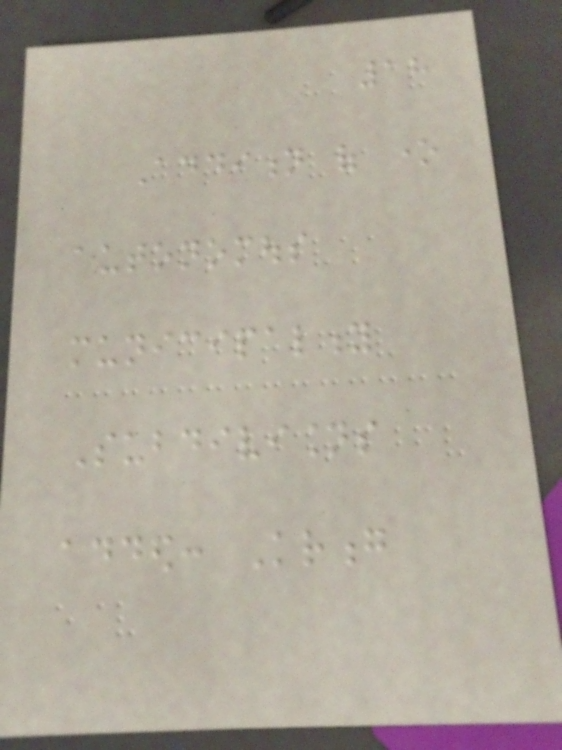18
Addition of one
autonomous
municipality
Subdivisions
added: Krong
